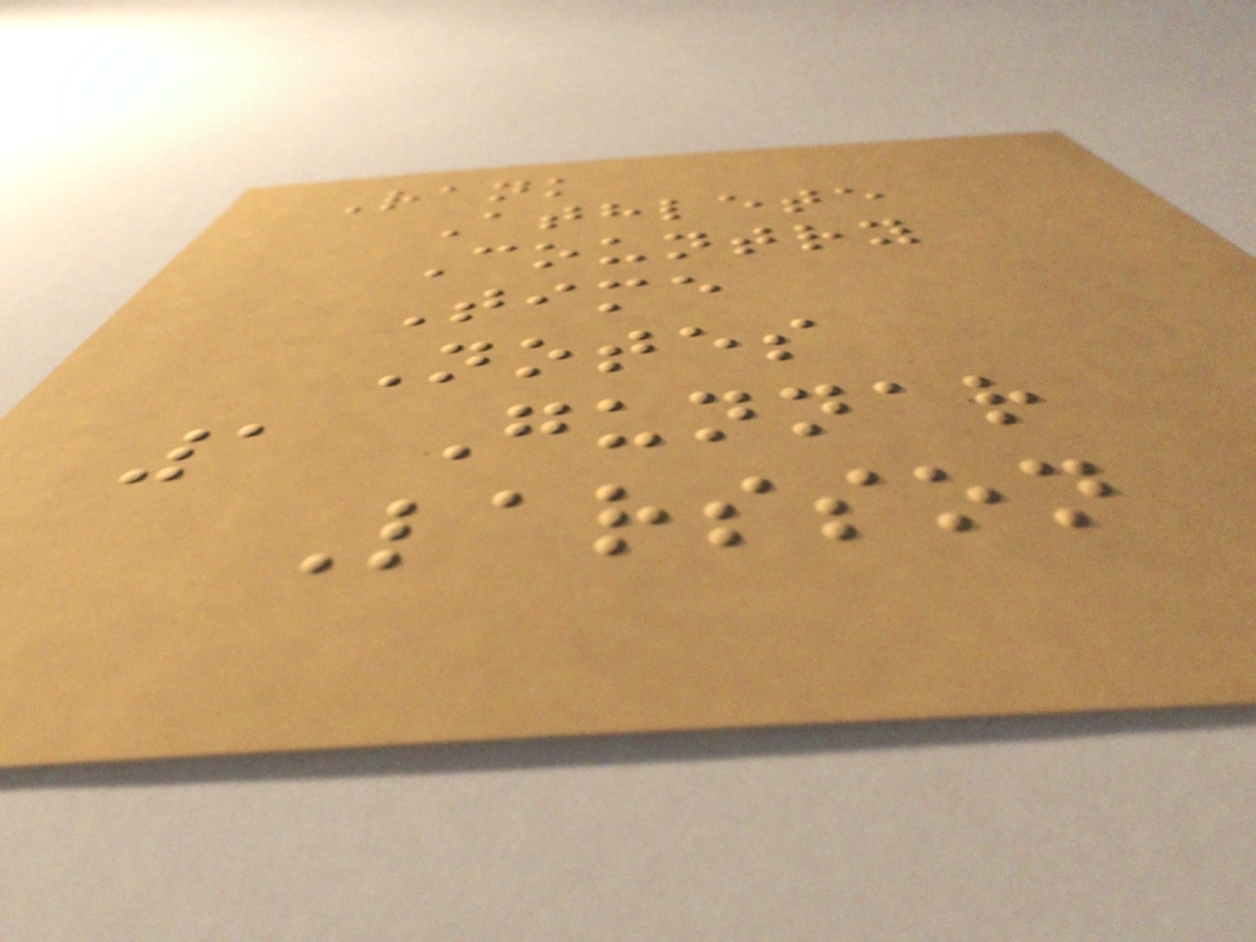Rank
Athlete
Country
Time
Notes
1 Gunnar
Larsson
